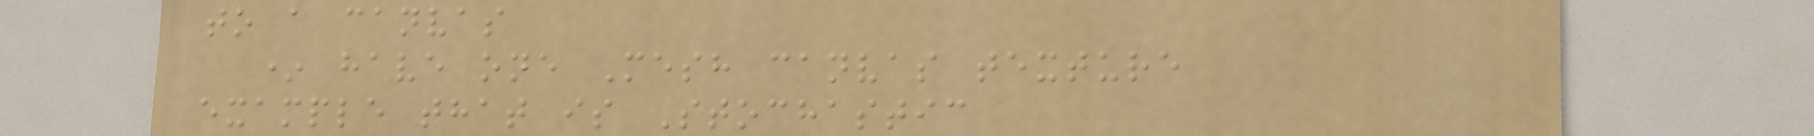to a canvas
* have one Mesh canvas texture
example that is Stochastic
